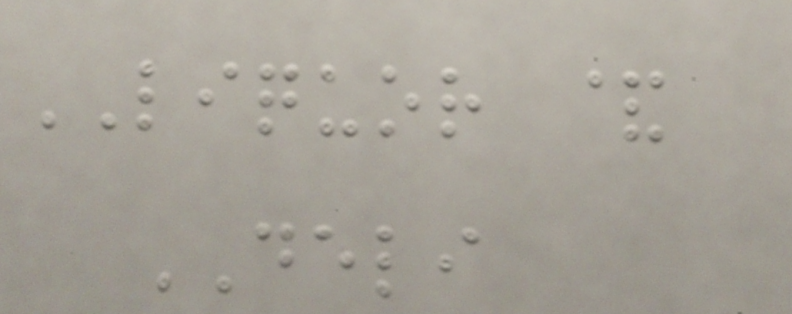LIQUOR &
DELI
